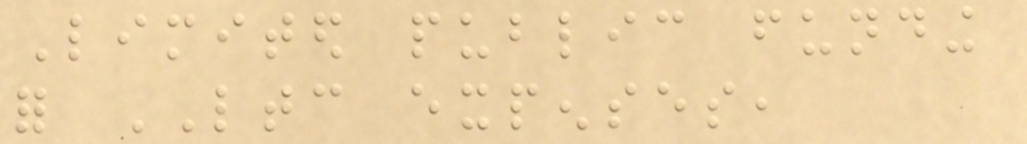Limited public funding
for LTC expenses,
